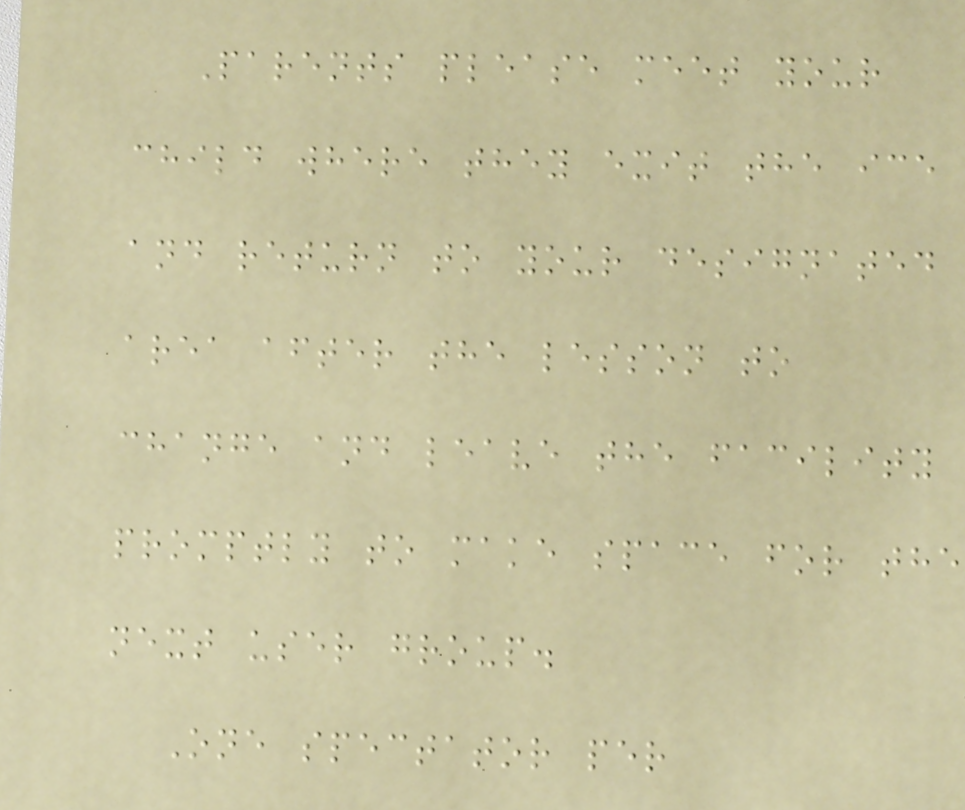Parents please meet your
child where they exit the ice
and return to your designated
area after the lesson to
change and leave the facility
promptly to make space for the
next user group.
One spectator per
